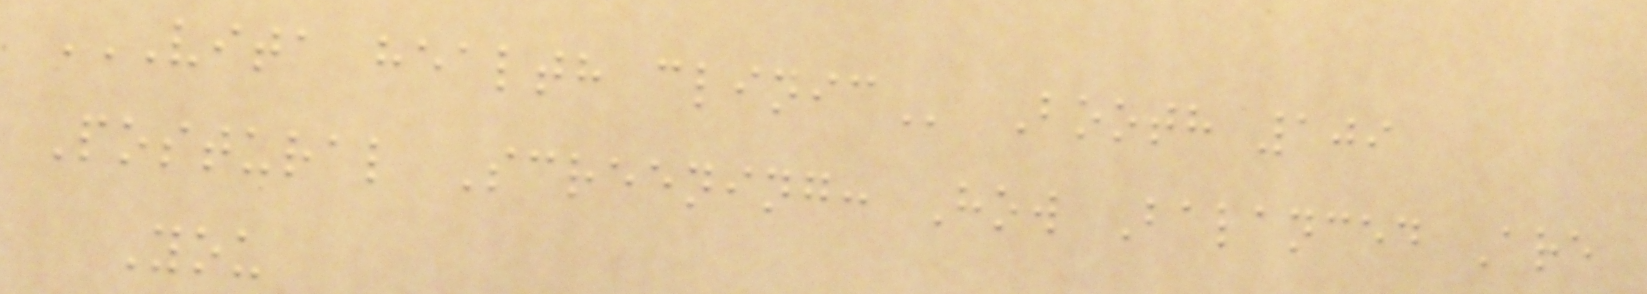VITA HEALTH CLINIC Booth 109
Postural Screening: How Balanced Are
You
